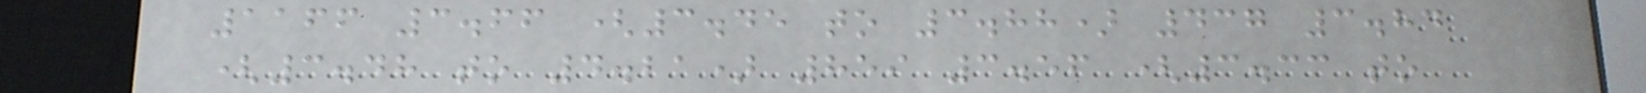1166 3.66 (3.45 to 3.88) 437 3.84
(3.48 to 4.21) 859 3.56 (3.33 to
